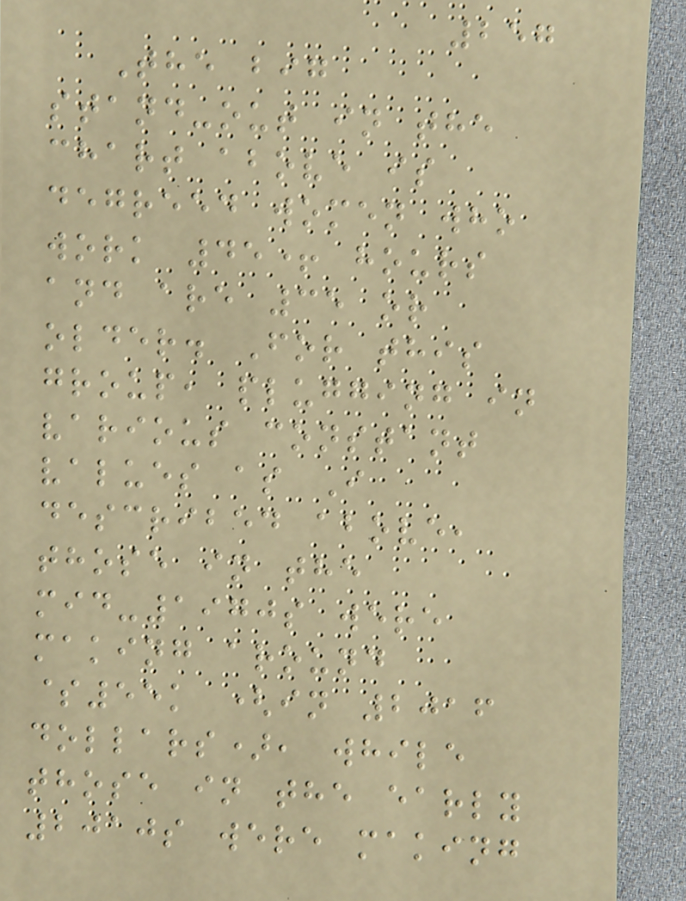257
The big
stand-out in the
chart above is
degreed women who
work 45+ hours
and are 35 or
older. For this
group, plugging in
various constant
values as I
described above,
those in the
mid-1970s were
making around
$55k (in 2016
dollars), while
those in the early
2010s were making
